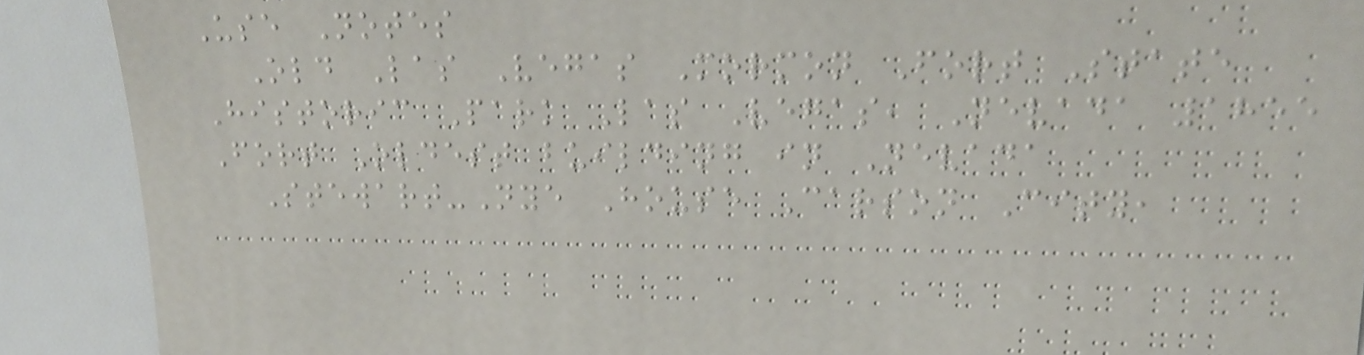Use Notes
Old Las Vegas Mormon Fort State
Historic Park Las Vegas, Nevada 1855
Fort Oldest building in Nevada
Stewart-Nye House Carson City,
